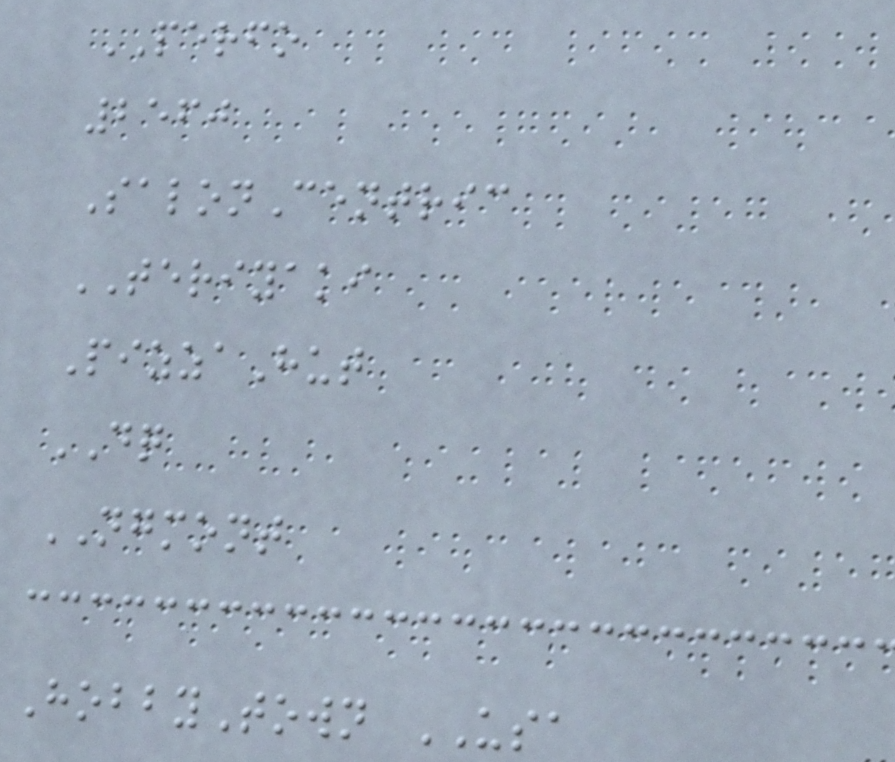PERFO
2560
SalonCentric
TERIYAKI
PizzaHut
DQ
NGMONT
HobbyTown USA
